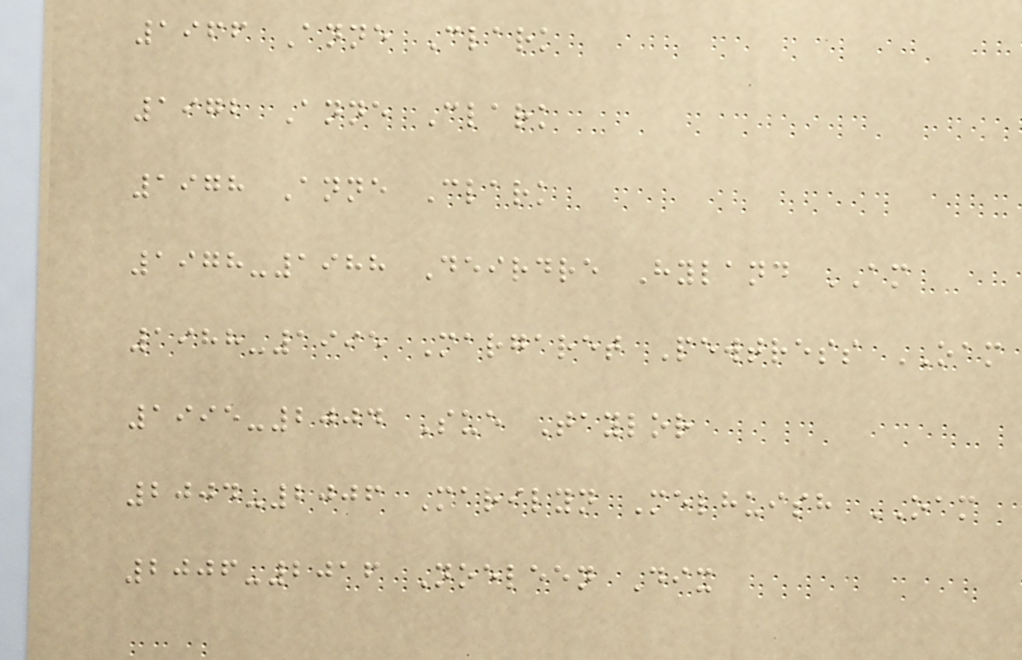1966 Anne Clark
1972 Anne Clark
1978 Anne Clark
1978-1988 Deirdre Hyland AM
1988-1995 Margaret Pewtress OAM
1995-2004 Sue Taylor
2004-2006 Marilyn Melhuish OAM
2006-2016 Noeleen Dix
